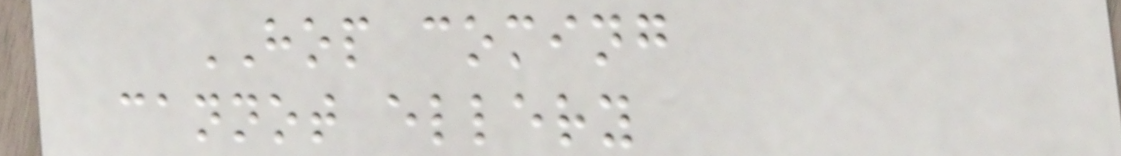HOP coming
cannot ellery
